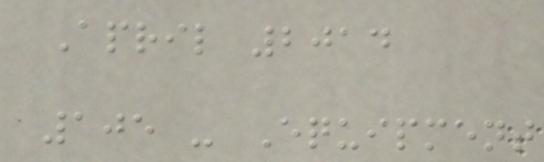April 2014
105 - Equipment
